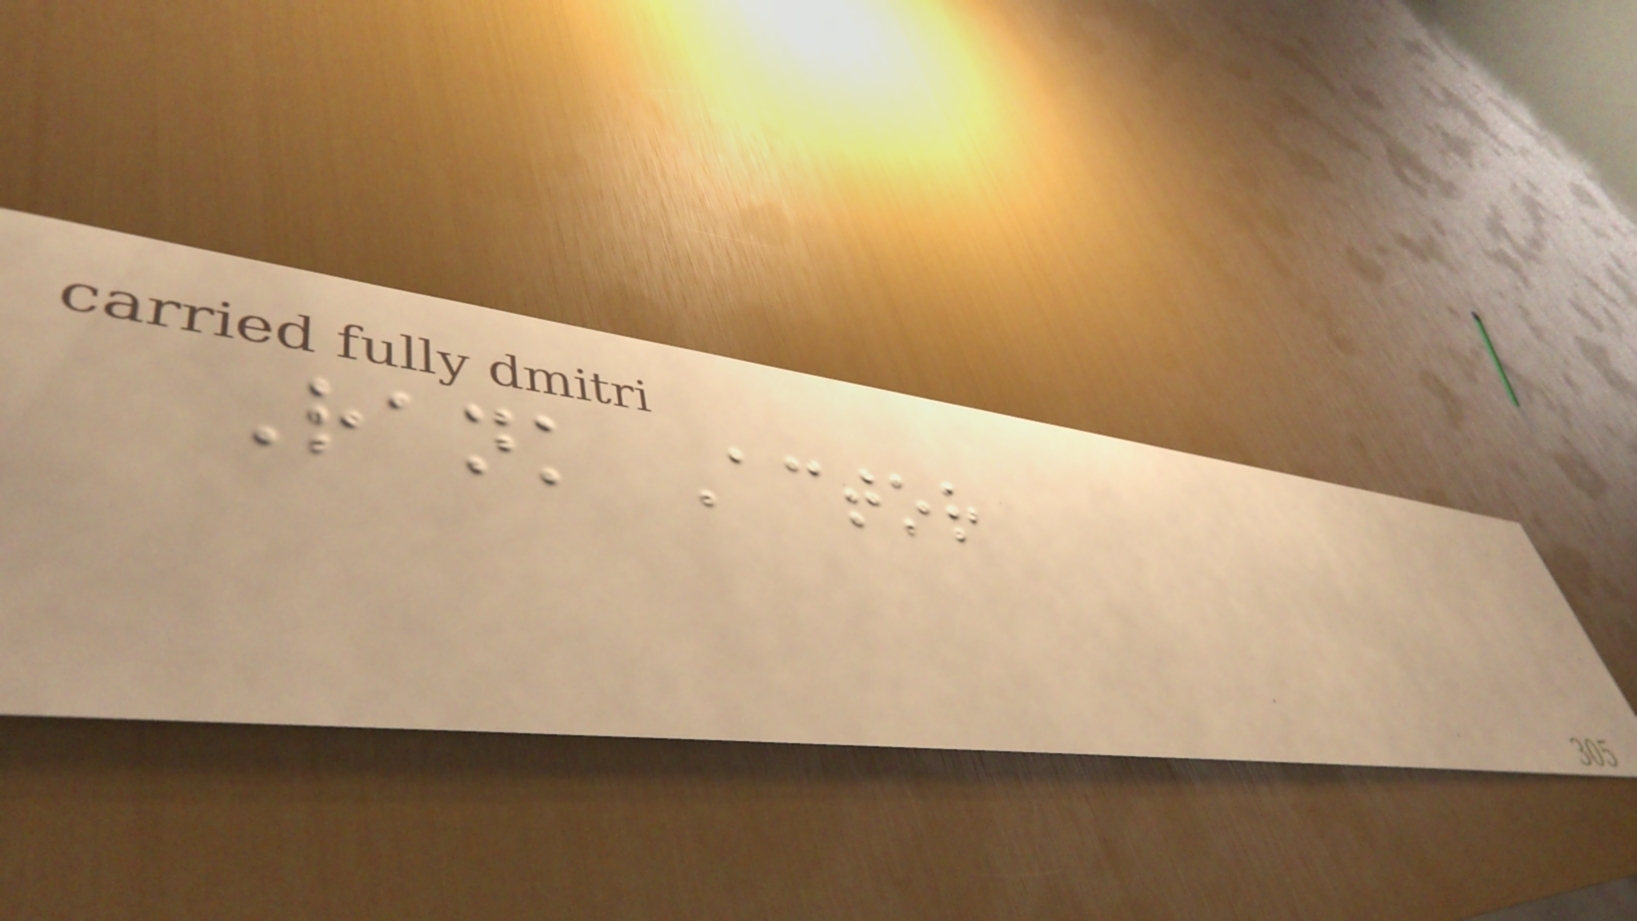Rank Actor
